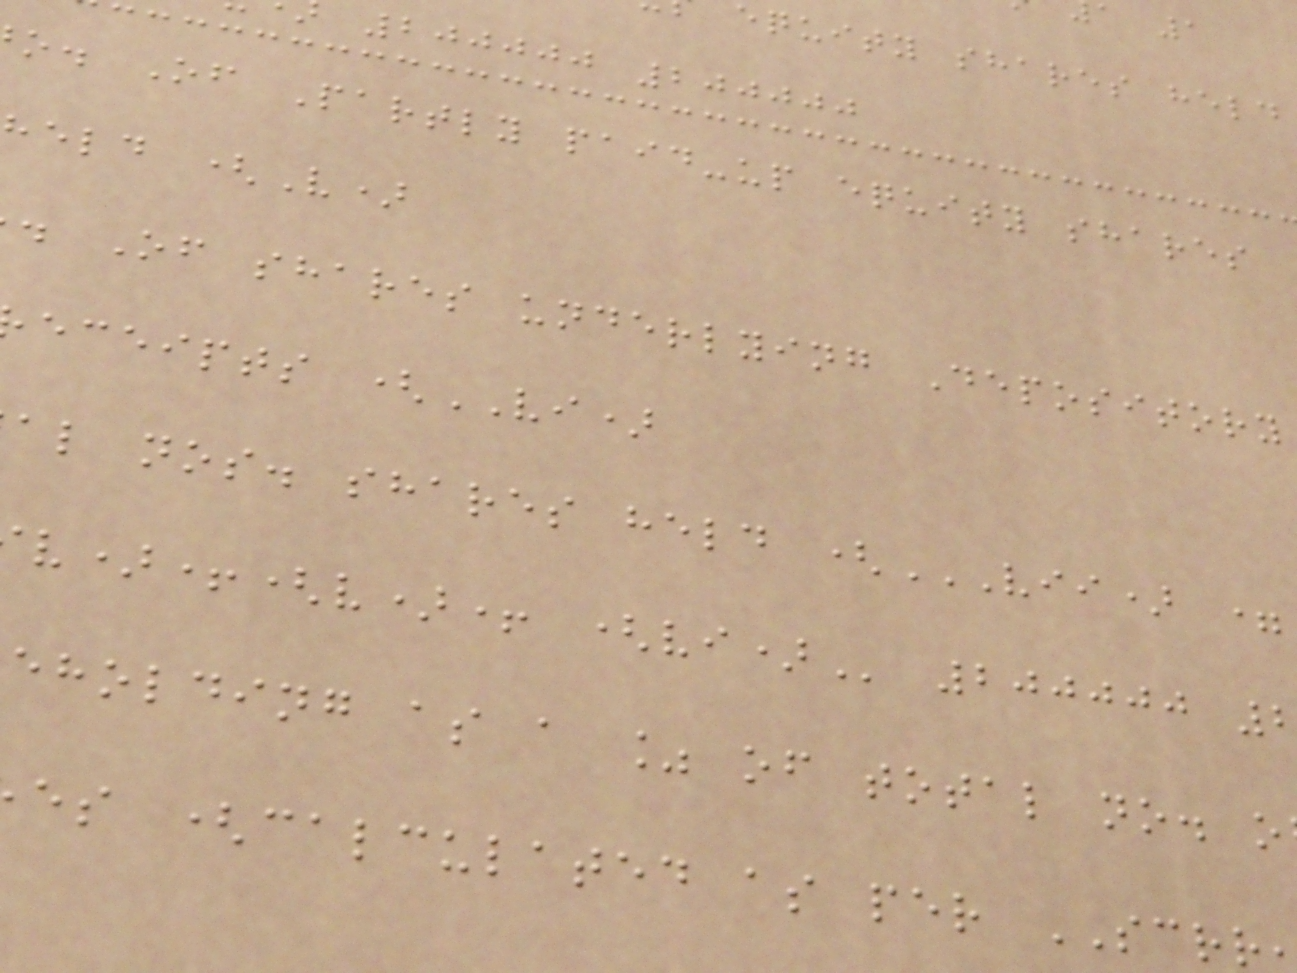equity shares held
200000 200000
o. Of Partly paid-up equity shares
eld (V)
. Of shares underlying Depository
eceipts (VI)
v)+(v)+
eholding as a % of total no. o
es (calculated as per SCRR
